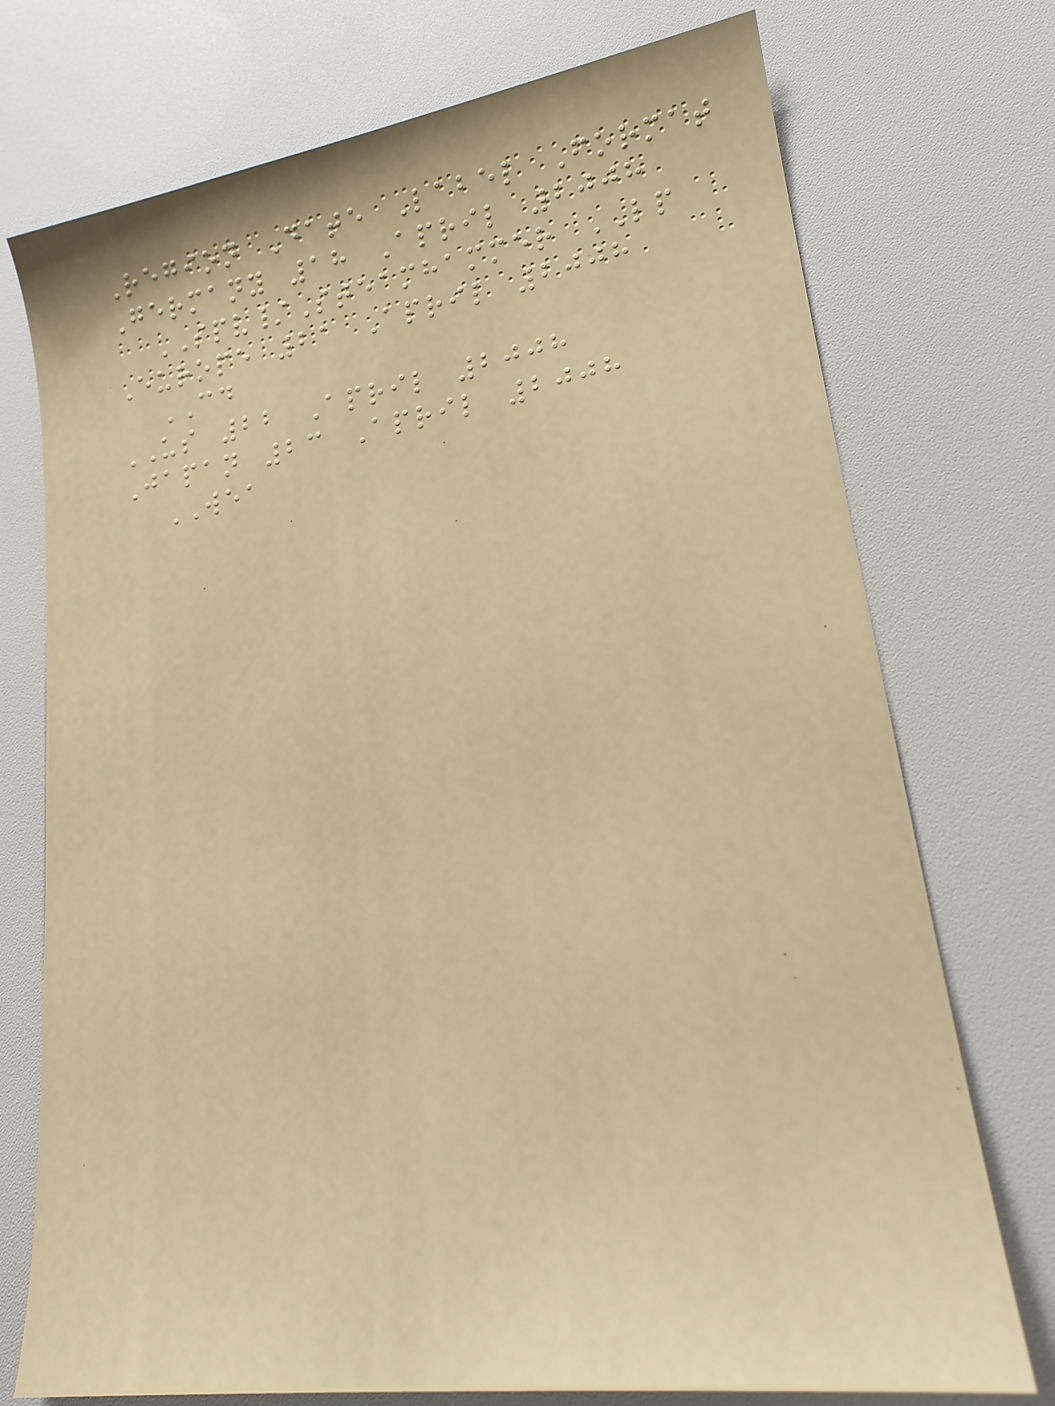Region Date Label Format
Germany 18 April 2008
SPV/Steamhammer LP
Europe 21 April 2008
CD
US 22 April 2008
Japan 23 April 2008
WEA
